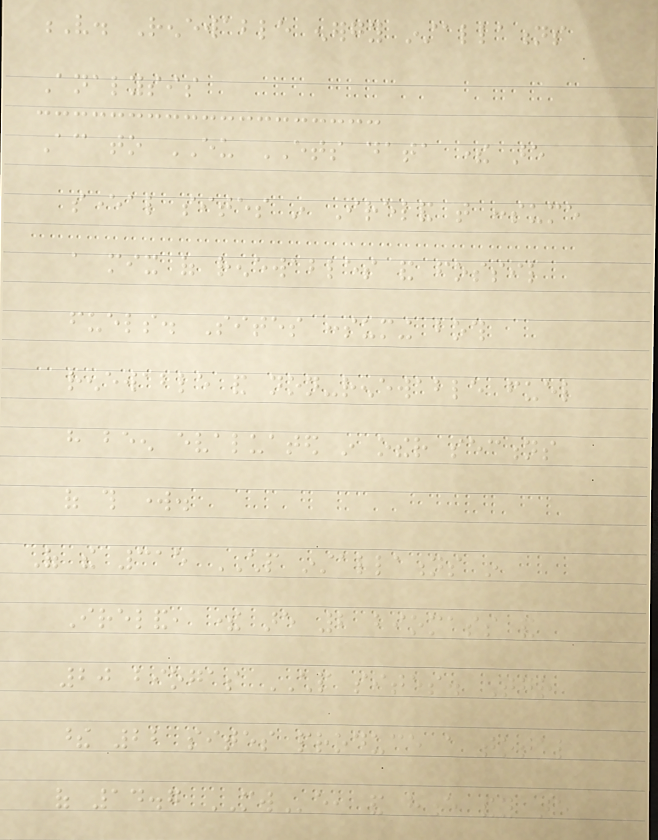V. Renewable energy installations
Analysis
According to EU ETS data there are
several sites in Ireland that consume
a mix of renewables and fossil
fuels. Sites consuming both
renewable and non-renewable fuel
have been evaluated in other sections
of this work.
Of the 315 CHP installations in
Ireland, there are 2 biomass and
20 biogas CHP sites. Together
these 22 sites produce a total
of 14.7 MWe, and hence they are
